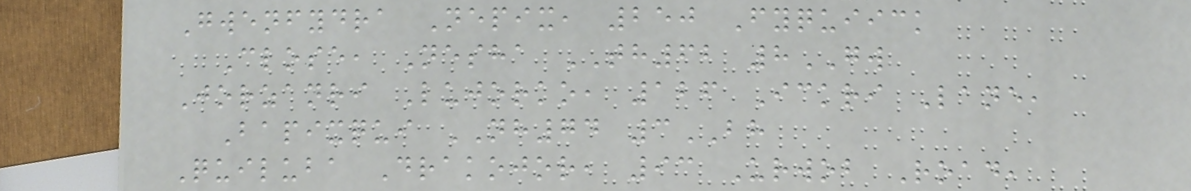Gwenfydra Nepix, 250 Fyquiick
Close, Nesha TH62 8GW
Jorzanri Lujorko, 126 Ickri Lane,
Bapixqui NH74 3BH
Quiluba Drakojor, 93 Urwob Road,
